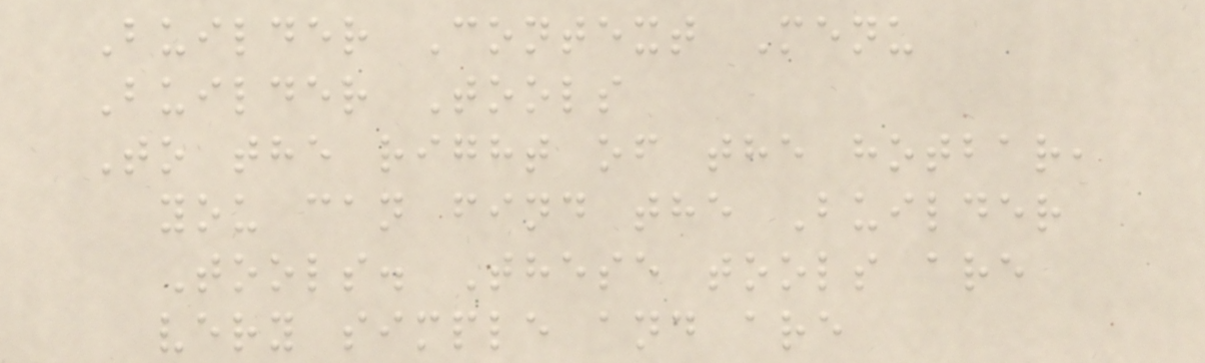Builder Context Menu
Builder Tools
To the right of the hotbar,
you can find the Builder
Tools. These tools are
very simple and are
